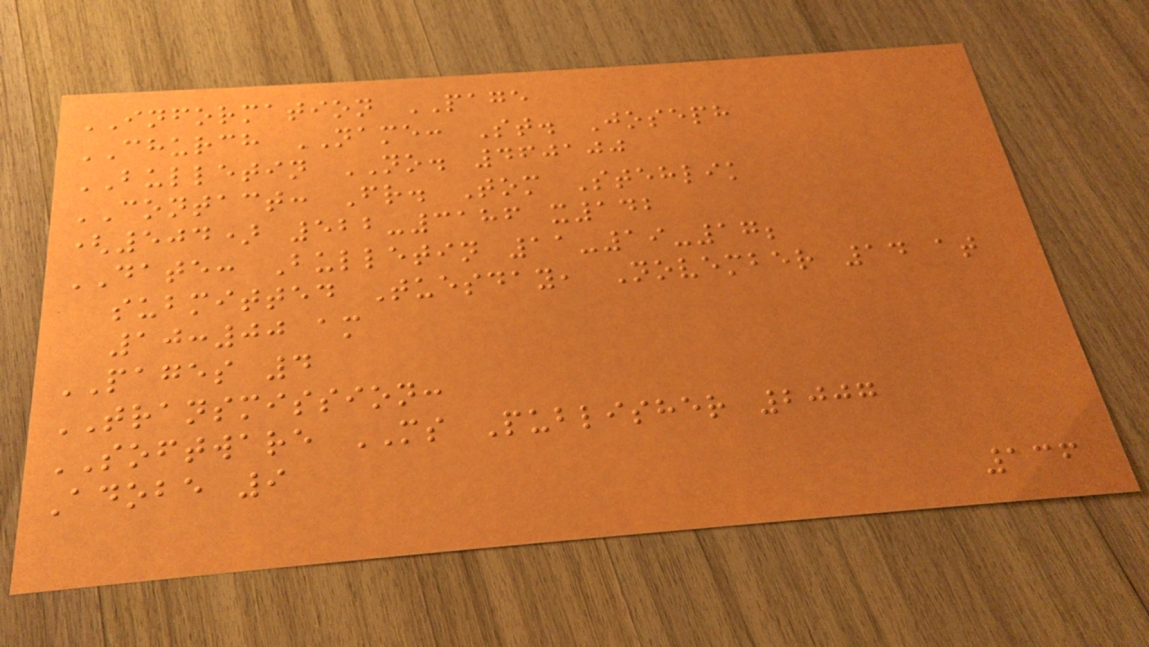INFORMATION PAGE
CHURCH NAME: St. Joseph
BULLETIN NO. 460100
CONTACT: Fr. Tom Stehlik
(504) 522-3186 x142
DATE: Bulletin 11-19-17;
submitted Tuesday, November 14 at
10:00 am
PAGES 4
TRANSMISSION:
SOFTWARE MS Publisher 2007
Adobe 9
136
